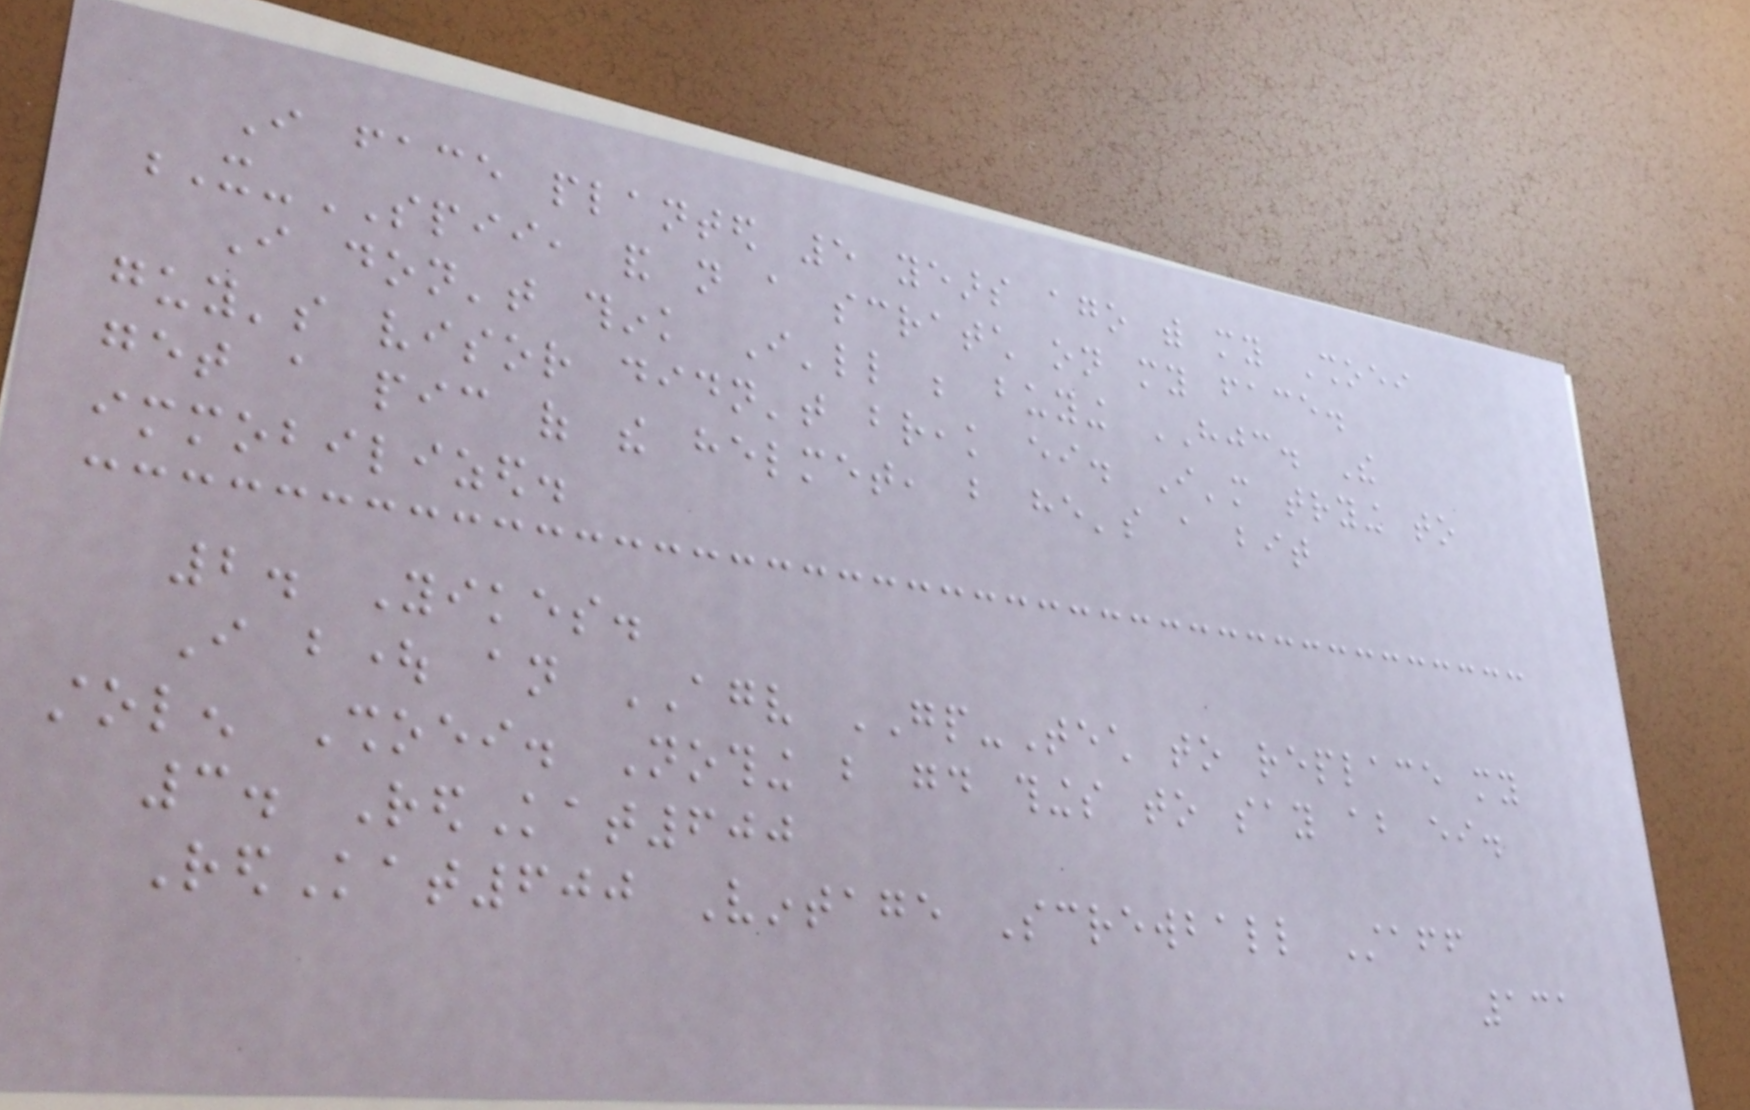I face planted 5 years ago with my Shoei
X-SPII, and not a scratch on my face.
I don't think I'll be buying HJC. The
guy's visor didn't break either. I'm trying to
get a pic of the helmet, but he's a bit
immobilized.
2. Yikes.
I bought an AGV GP-Tech to replace my
stolen Shoei. Nothing but good things to say about either.
3. RedKat600
RedKat600 Vintage Screwball Staff
131
